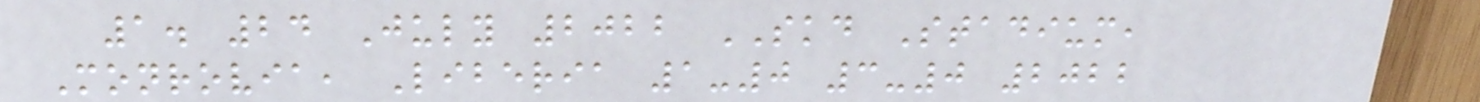1. 24 July 2022 SKD Stadium,
Monrovia, Liberia 1-0 3-0 2022
